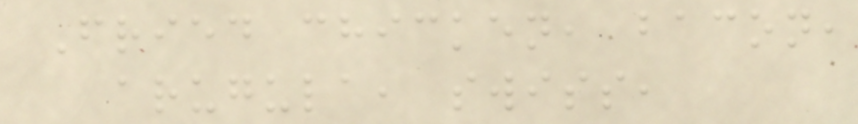Fried chicken, bacon,
arugula, swiss,
